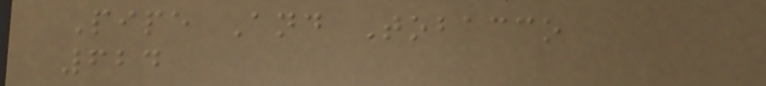Pipe And Tobacco
624
